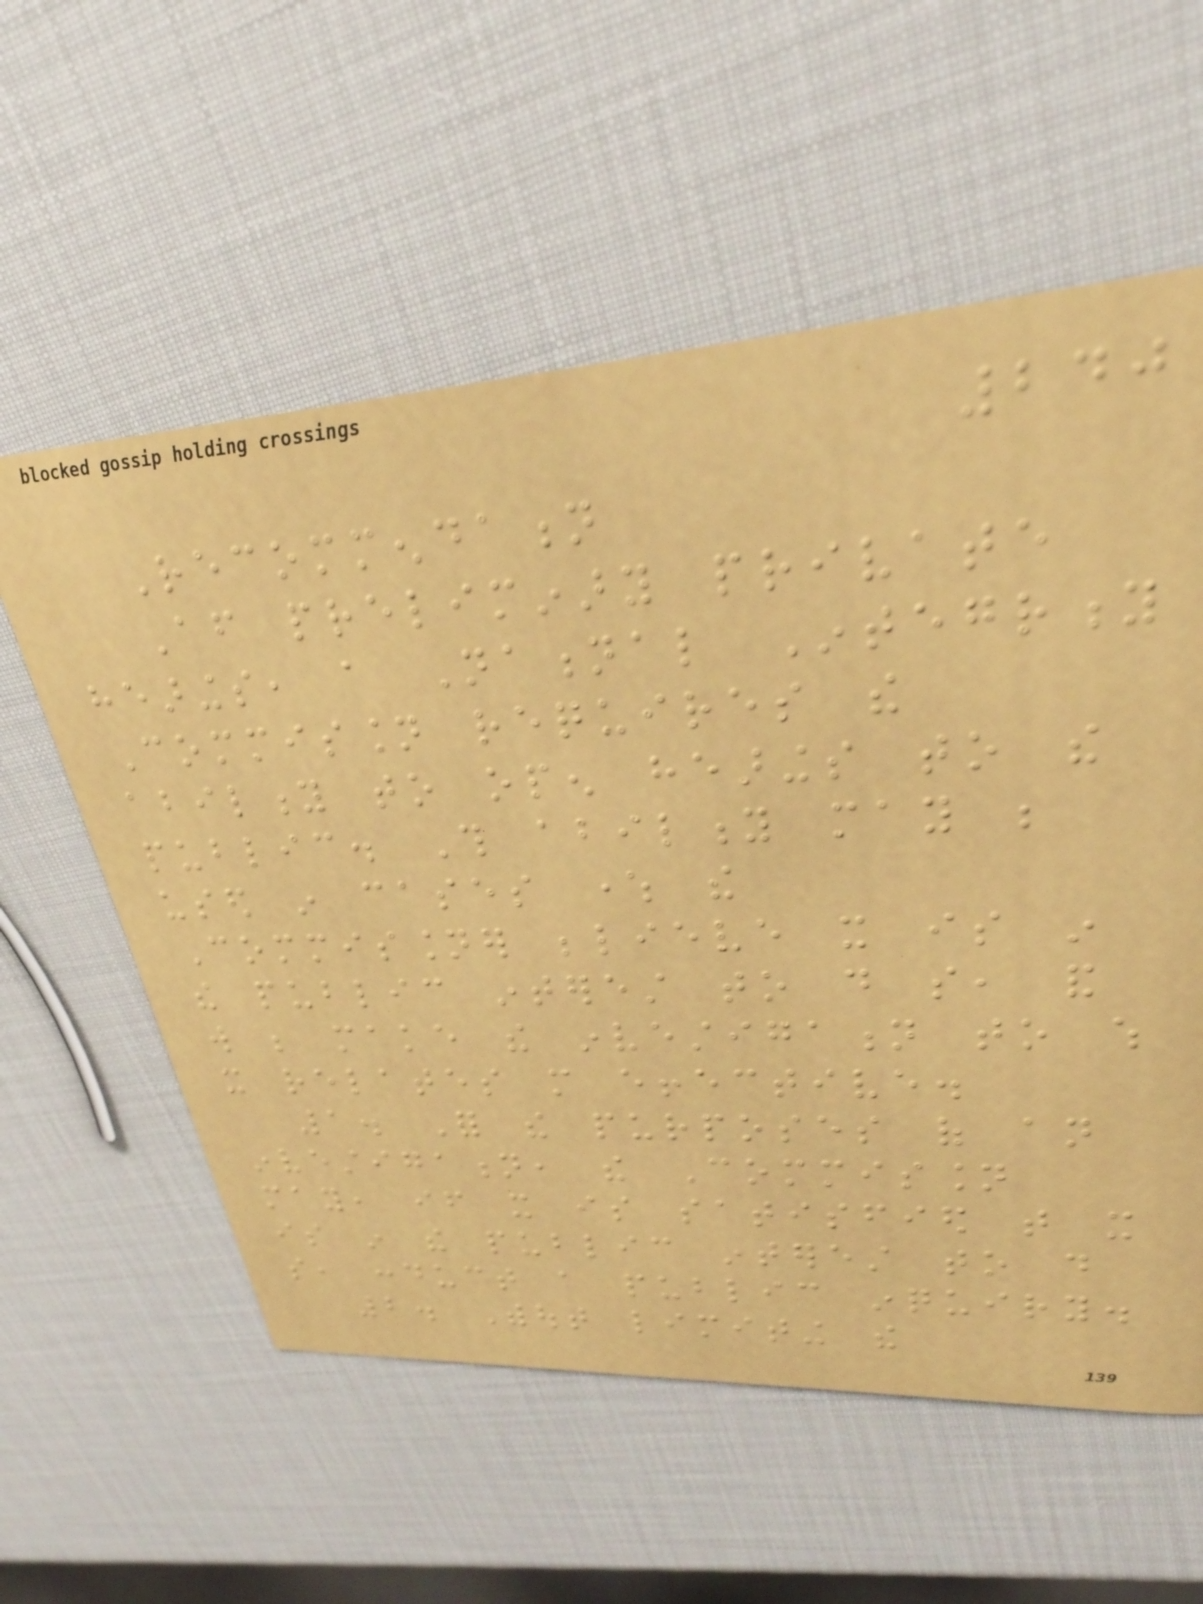240
Recommendation
After preliminary private
hearings, a National Integrity
Commission requires the
ability to open hearings to the
public. This ability may be
used in cases where the
Commissioner believe it is in
the public interest to do so, and
will be make the investigation to which
it relates more effective.
1. For the purposes of an
investigation, the Commission
may, if it is satisfied that it
is in the public interest to do
so, conduct a public inquiry.
2. Without limiting the
